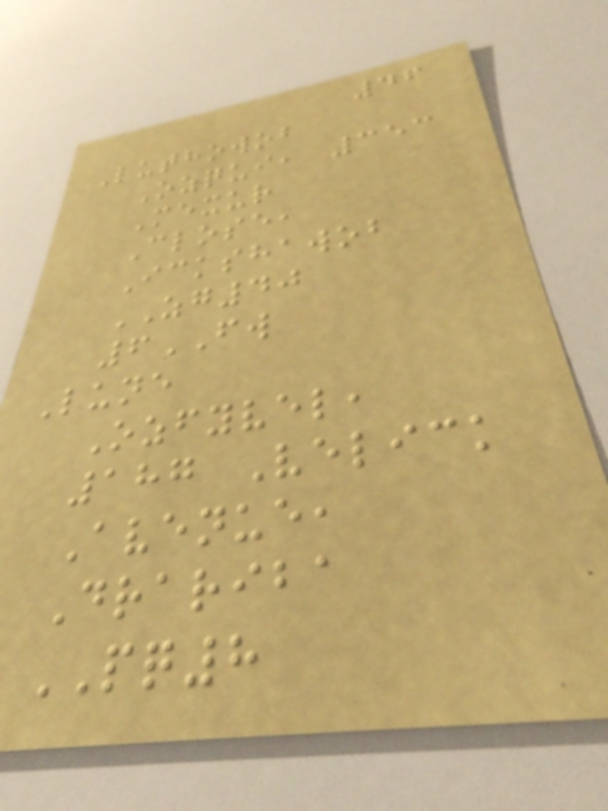46
Luthowob
Ozqui, 353
Mexur
Close,
Ickshawob
ZG40
6FW
Lune
Ozfyvel,
187 Velick
Avenue,
Drariba
PQ8
